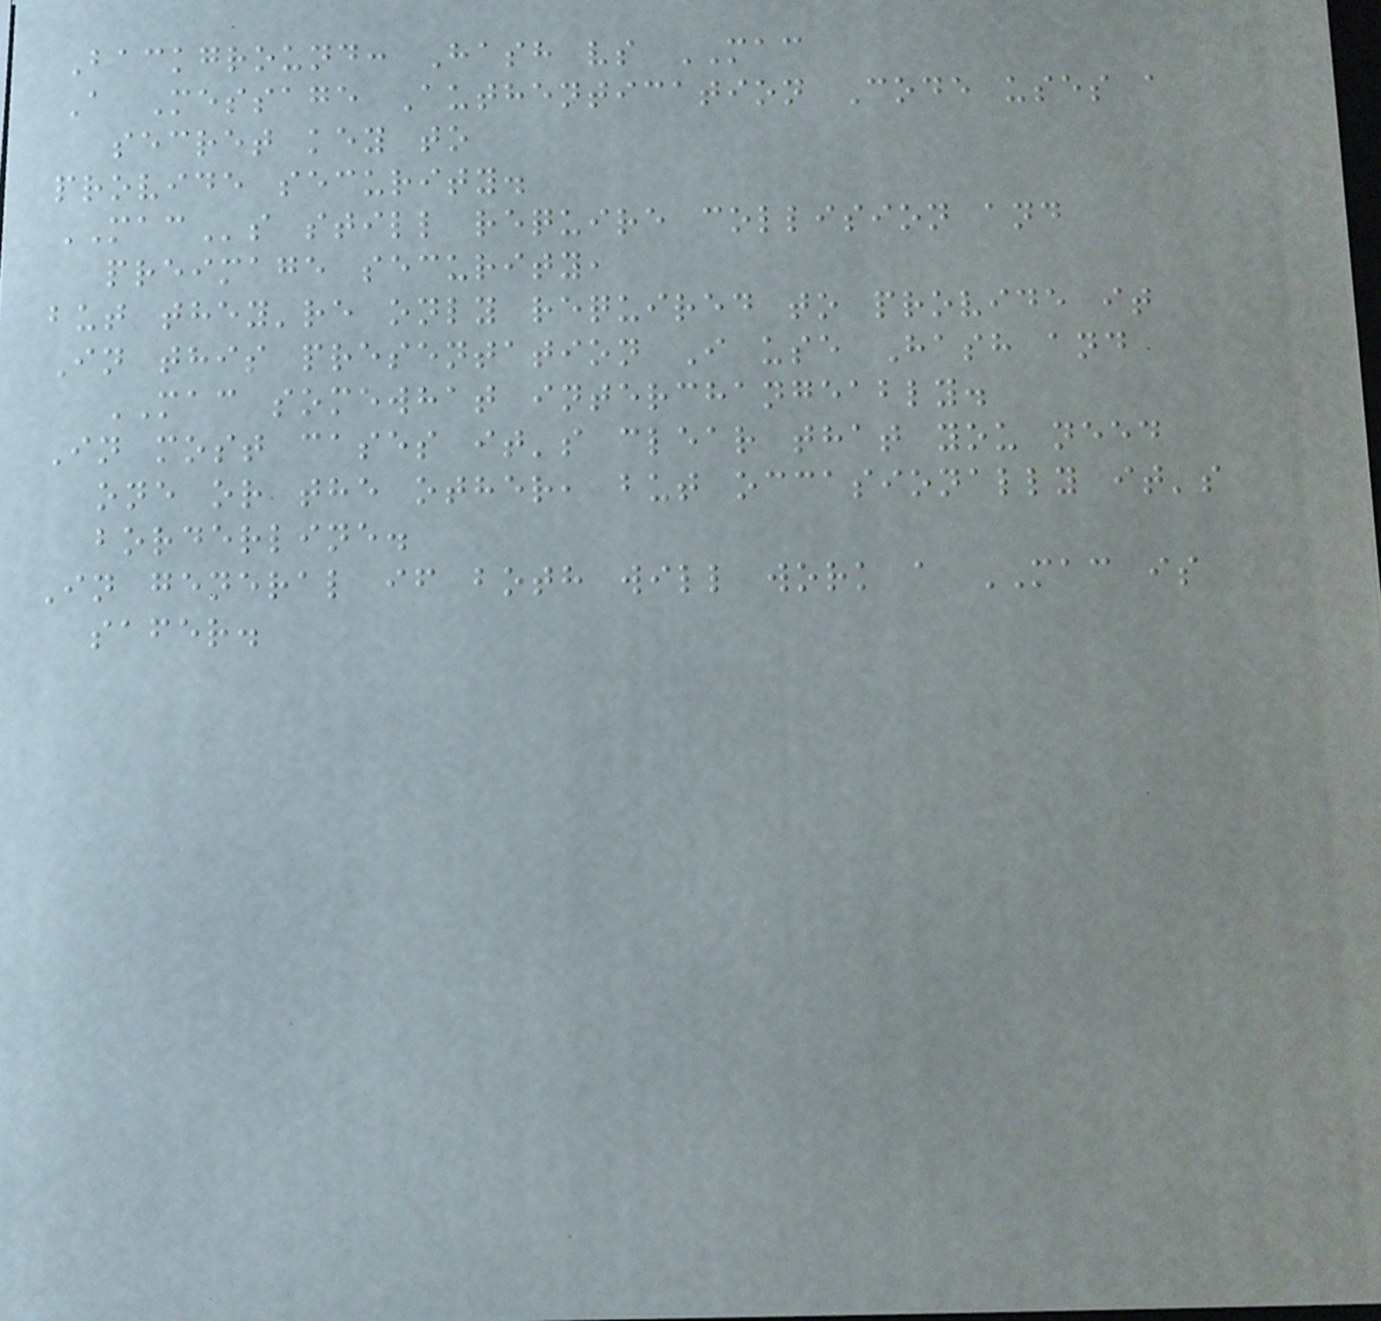Background: Hash vs MAC
A Message Authentication Code uses a
secret key to
provide security.
MACs still require collision and
preimage security,
but they're only required to provide it
In this presentation I use Hash and
MAC somewhat interchangeably.
In most cases it's clear that you need
one or the other, but occasionally it's
borderline.
In general if both will work a MAC is
safer.
